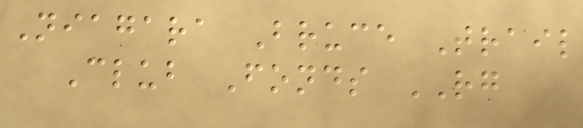Niagara Bruce Trail
Club Fonds RG
